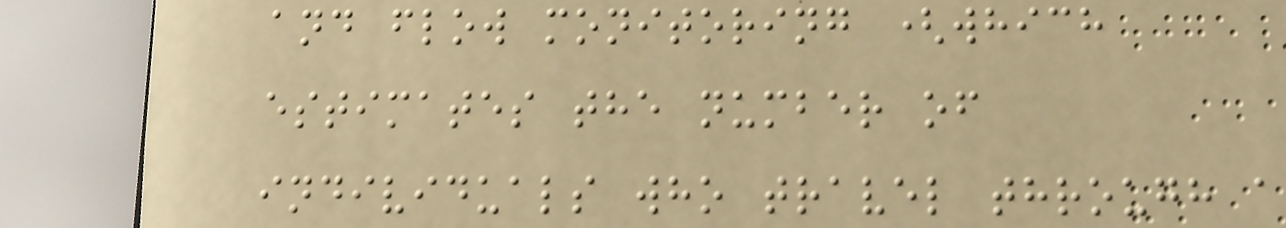and flow monitoring (which
estimates the number of
individuals who travel through a
